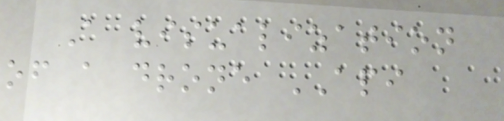A visualization
of a drone API
